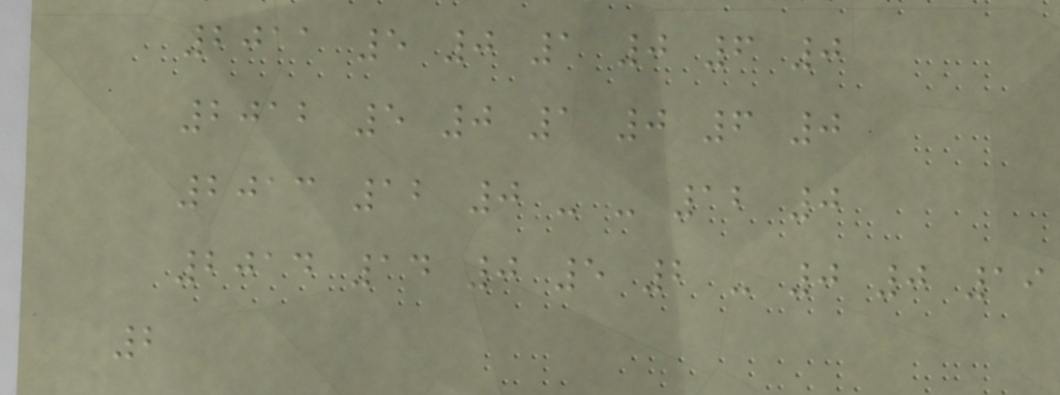2011 5 0 1 0 6 0
2012 5 0 1 0 6 0
2013 12 0 - - 12 0
2014 14 0 5 2 - 0 0 19
2
